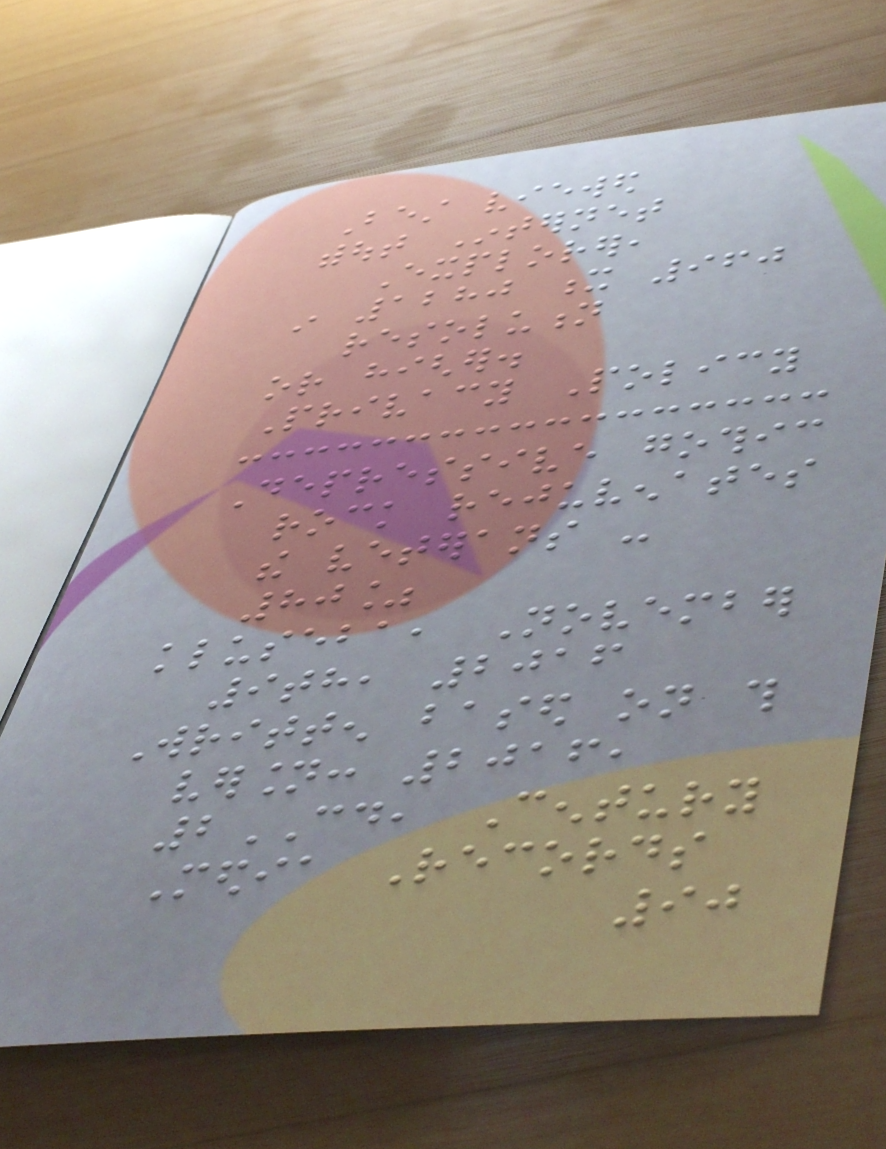Best viewed
without Internet
Explorer,
in 1280 x 960
resolution
or higher.
Privacy Policy
Depressive gothic
rock rejuvenates
the veterans -
80%
kluseba, November
9th, 2016
Written based on this
version: 2016,
2CD, Century
Media Records
90
